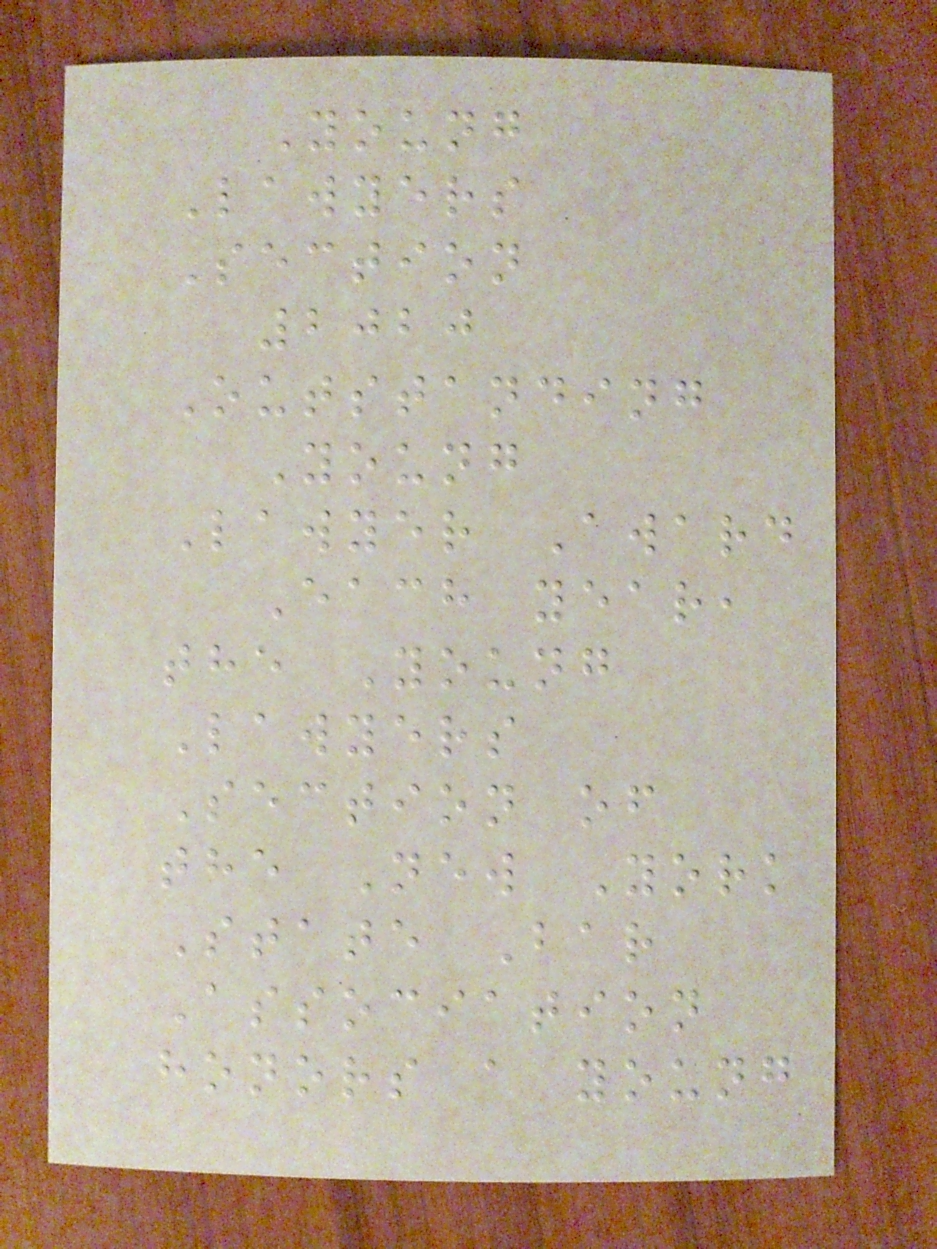Young
Lawyers
Section
2020
Outstanding
Young
Lawyer Award
Each year,
the Young
Lawyers
Section of
the New York
State Bar
Association
honors a young
